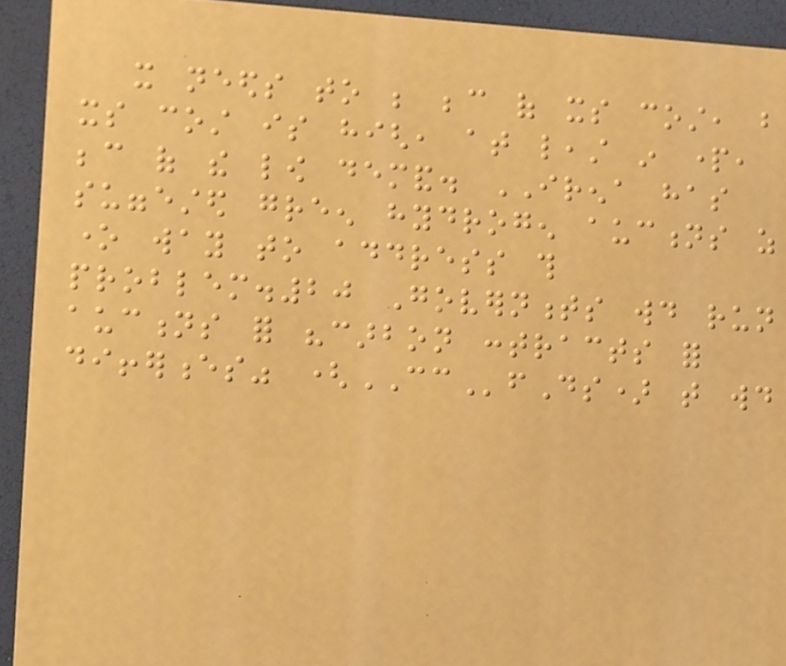it needs to be because of its cost, but
its cost is high, at least in part,
because of the low demand. IRENA has
suggested green hydrogen auctions as
one way to address this
problem.20 Governments would run
auctions for "carbon contracts for
differences" (CCfDs) that would
